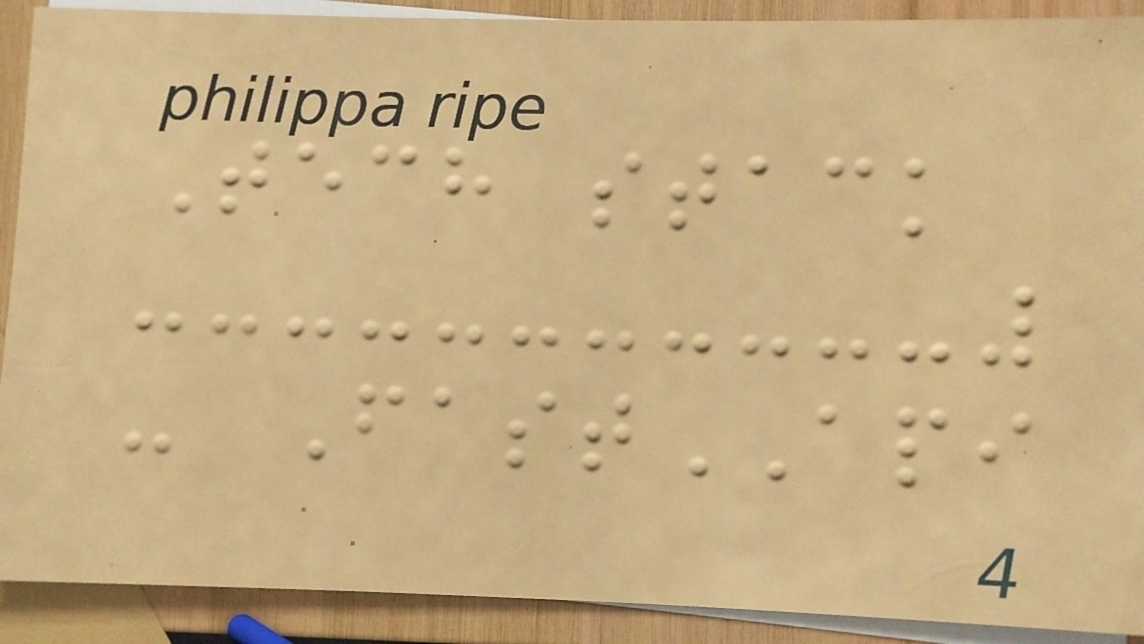Tech stack
- FastAPI
